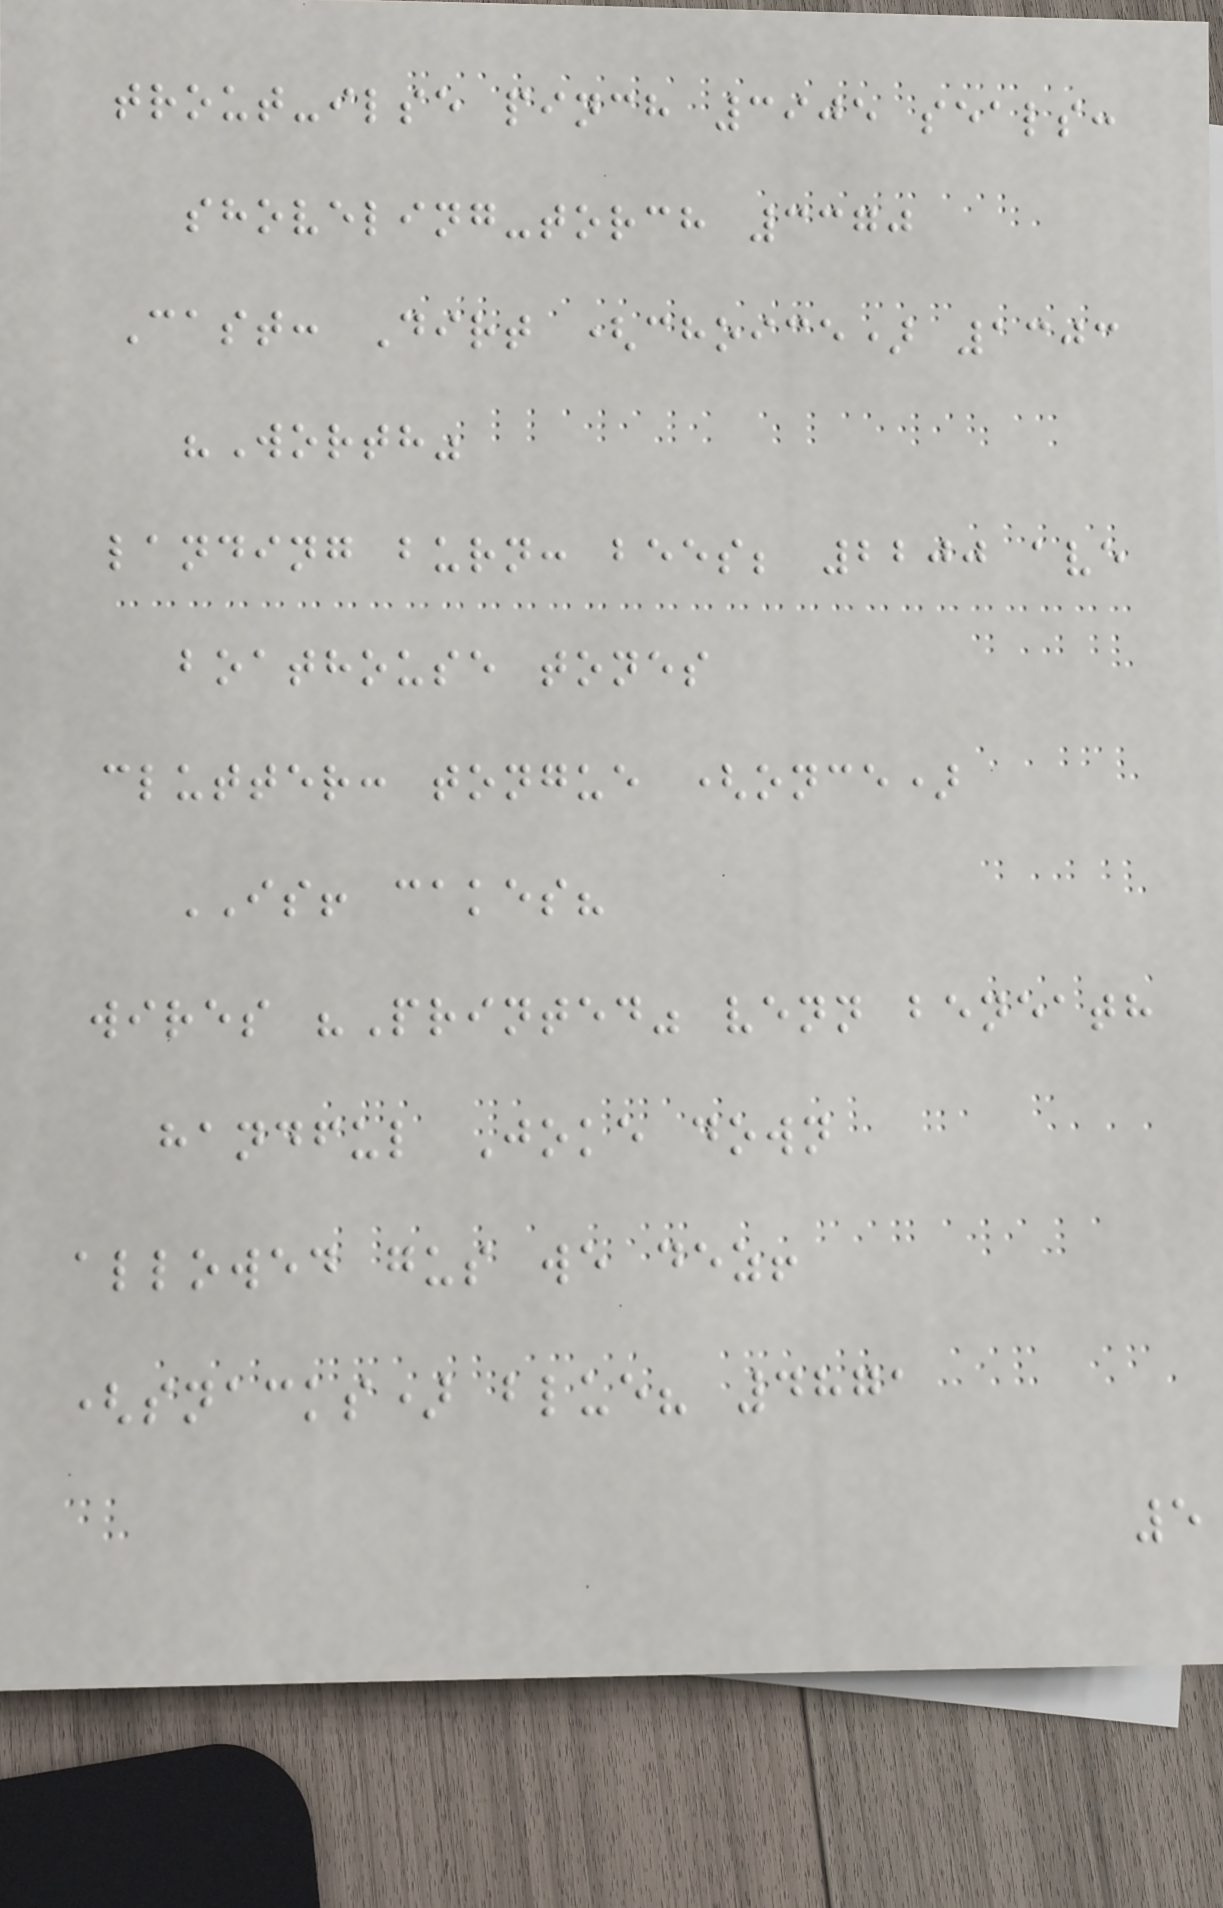trout-ilse pinch 3905 seals:
shoveling-torch 3370
Cast: Dirt (choice) 1303
"Worth"
landing burn: bees; 2200 ave
boathouse tones
clutter: tongue (once)
IS! cakes?
wires "Printed" venn beneath
handful Joke down
allowed gus we dez!
(snacks) blue? 4871
5
